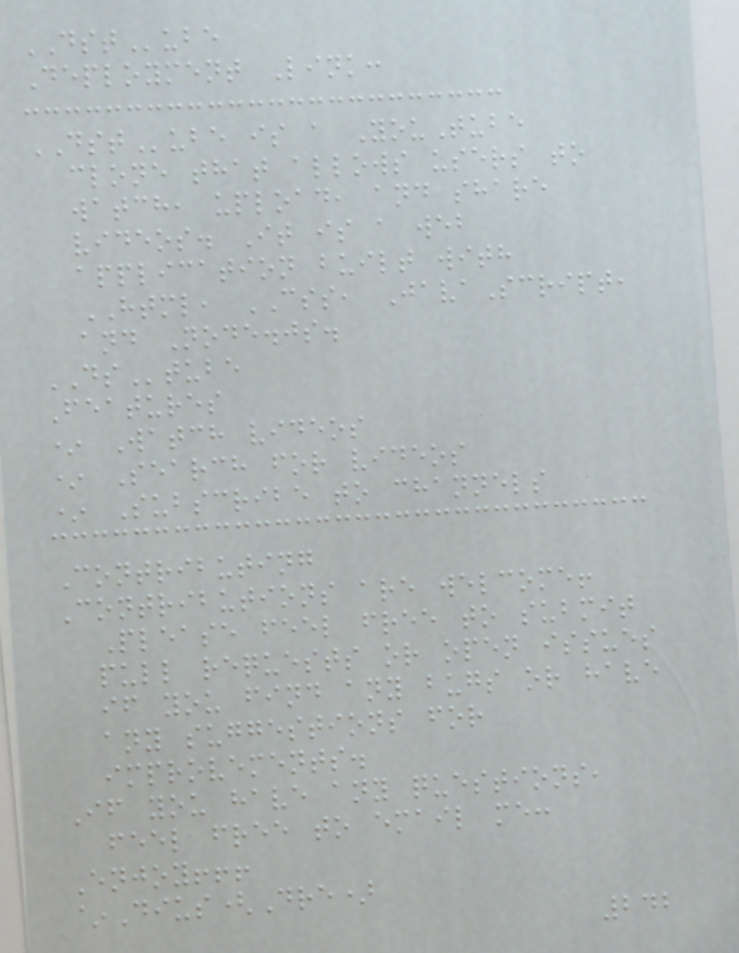DSTube
Deployment Link:
DSTube is a YouTube
clone that allows users to
watch, upload, and share
videos. It is a web
application built with
HTML, CSS, JavaScript,
and Node.js.
DStube
Features
* Watch videos
* Search for videos
* Subscribe to channels
Contributing
Contributions are welcome!
Please feel free to submit
pull requests or open issues
if you find any bugs or have
any suggestions for
improvements.
If you have any questions,
feel free to email me:
Enjoy!!!
~Dius(Dre)
242
